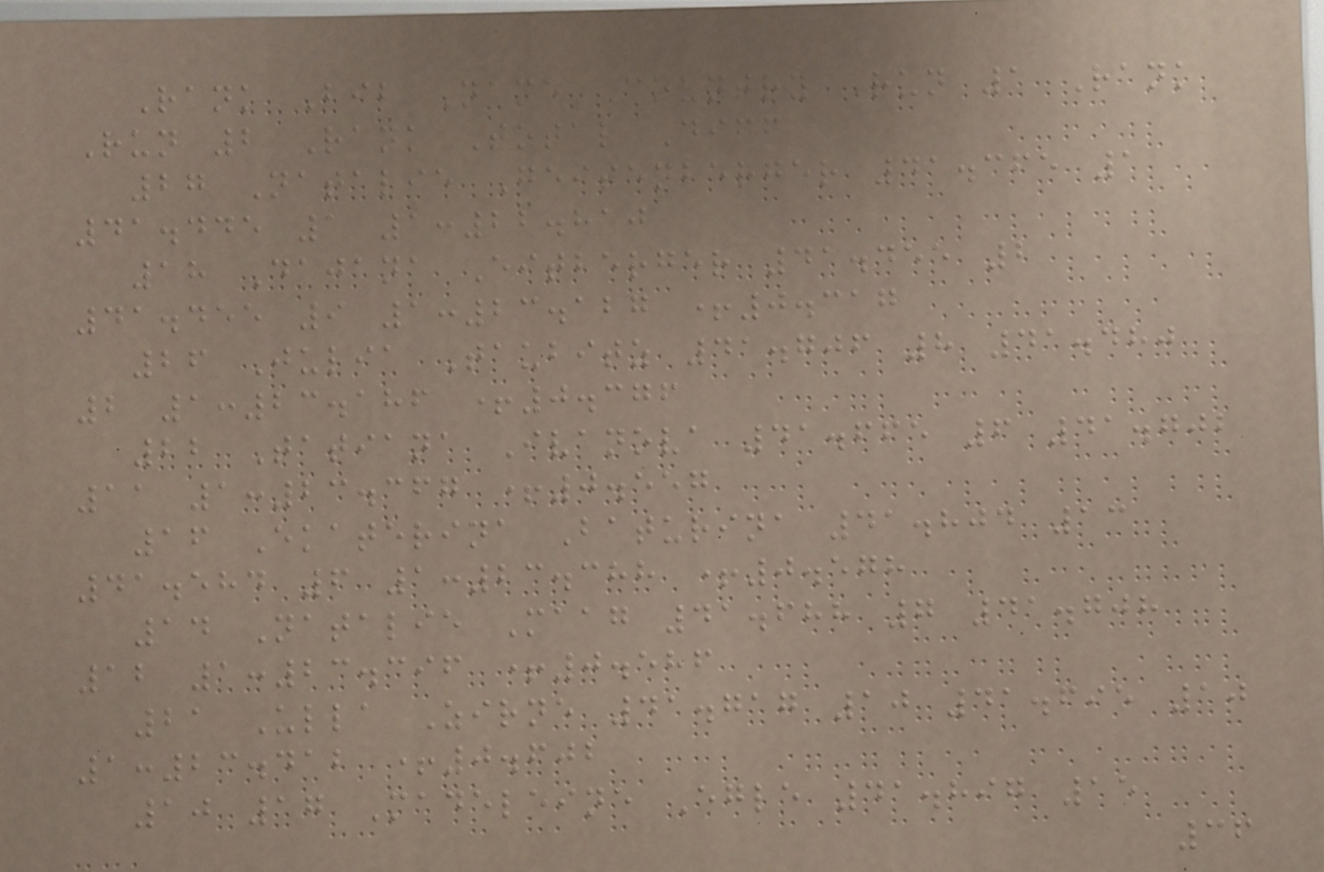Rank Bib Name Country Run 1 Rank
Run 2 Rank Total Diff
27 Natalie Geisenberger 41.365 1
41.445 1 1:22.810
18 Dajana Eitberger 41.455 2
41.455 9 1:23.127 +0.317
26 Julia Taubitz 41.706 8 41.480
2 1:23.186 +0.376
22 Tatiana Ivanova 41.665 6 41.702
11 1:23.367 +0.557
16 Ekaterina Baturina 41.804 13
41.584 6 1:23.388 +0.578
14 Natalie Maag 41.688 7 41.708
12 1:23.396 +0.586
21 Ulla Zirne 41.717 10 41.695 10
1:23.412 +0.602
10 17 Madeleine Egle 41.897 15
36
